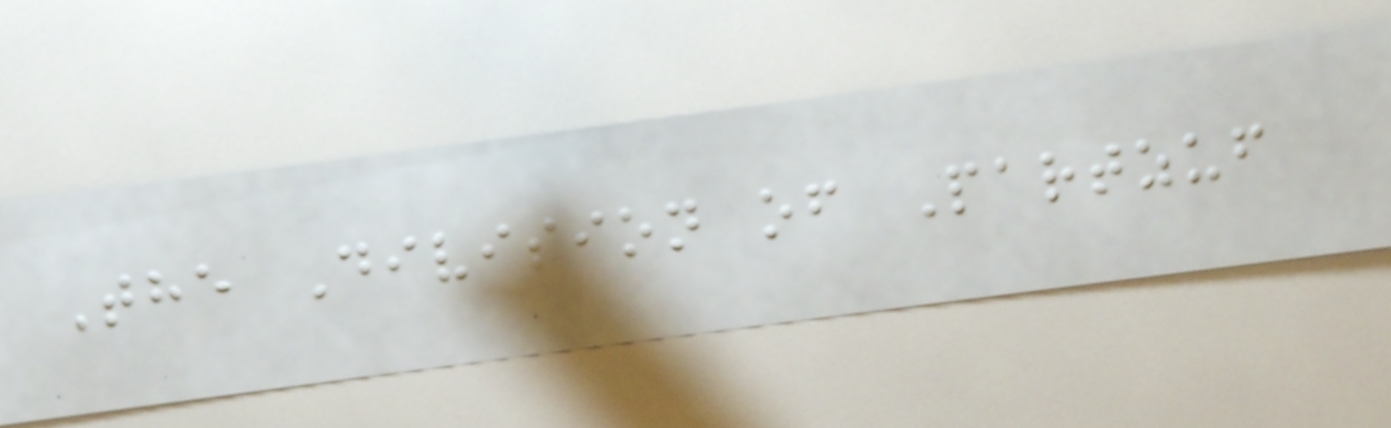The Division of Partzuf
